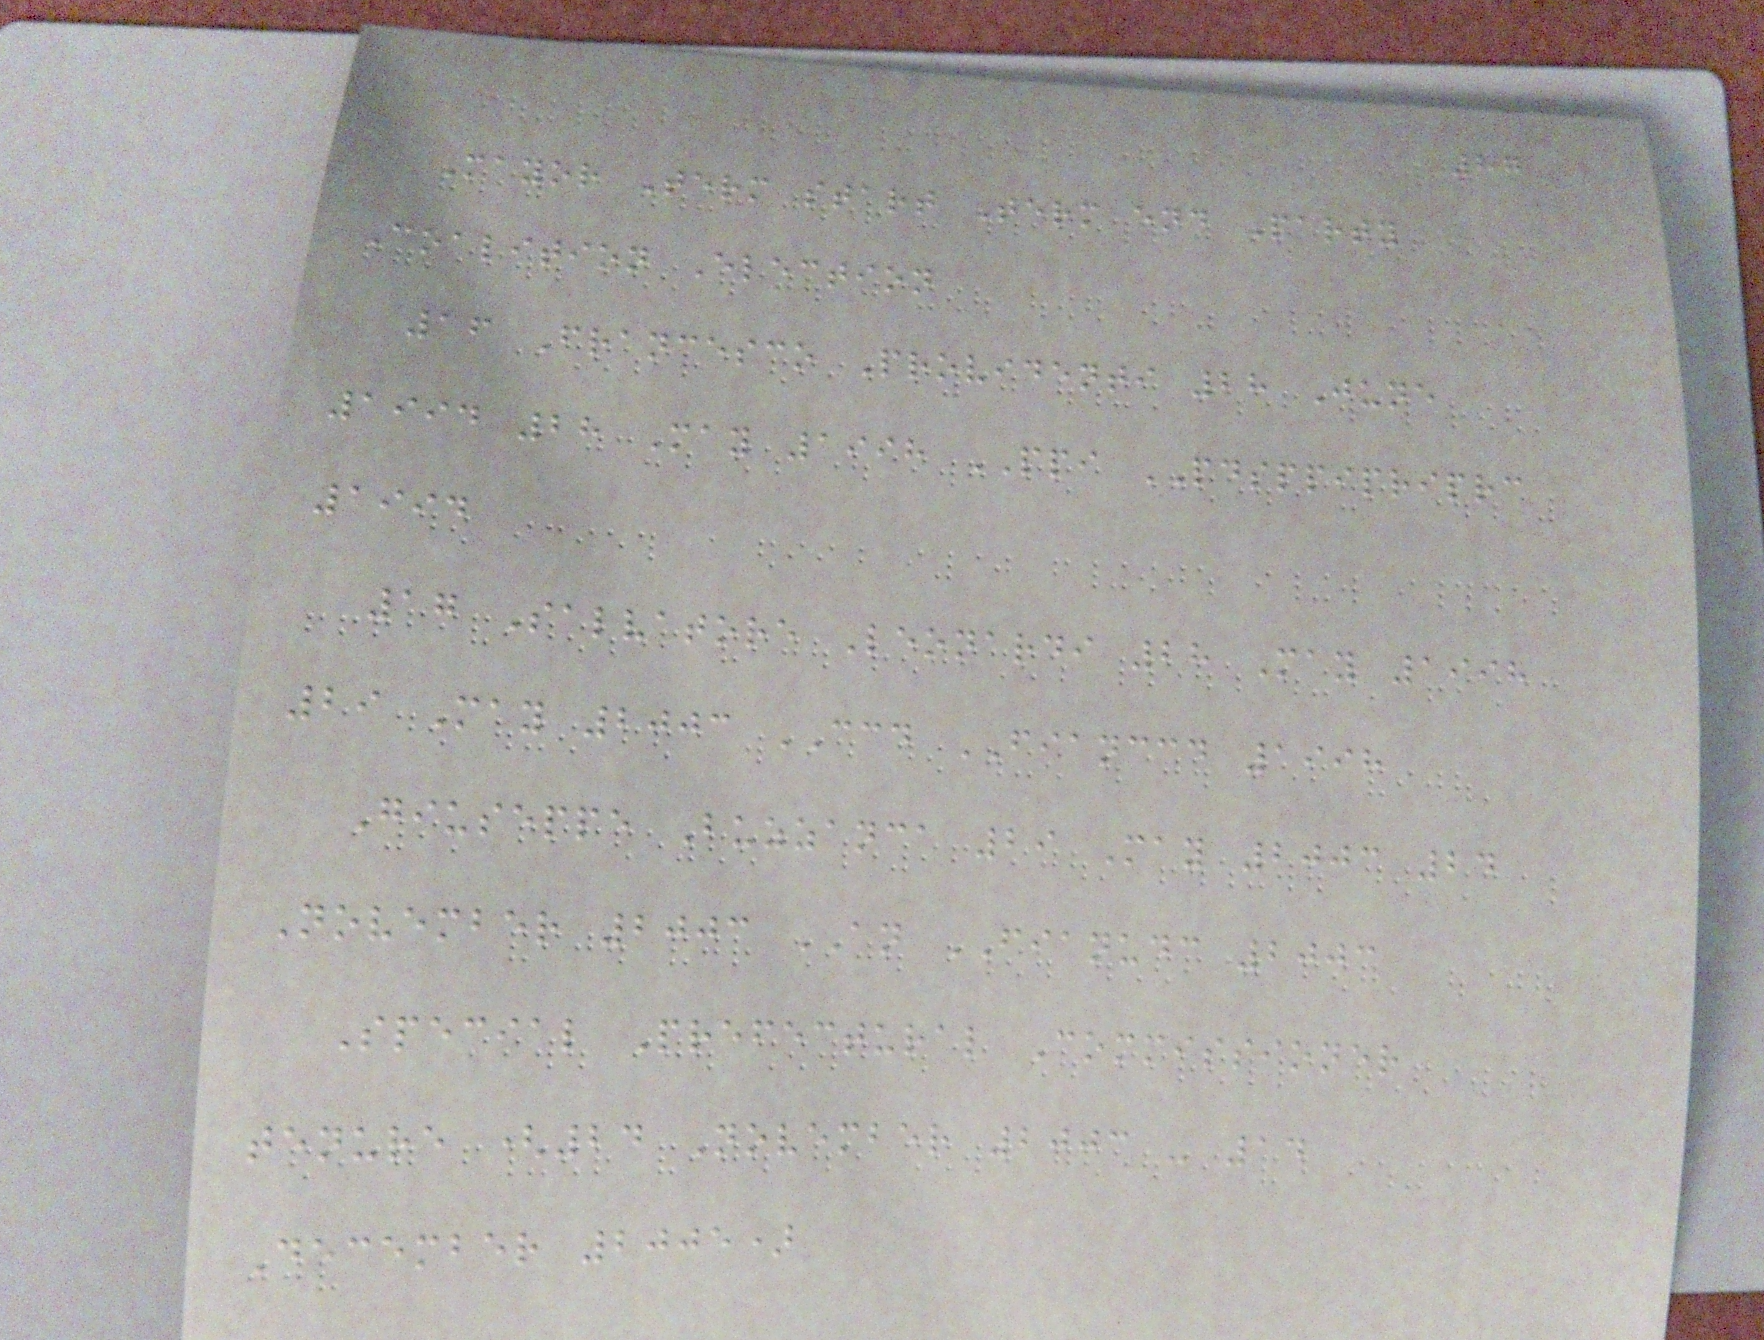87
Mayor Term start Term end Party
Coalition Election
16 Francesco Providenti 28 June
1994 28 May 1998 PPI PDSPPIPRIPRC
1994
17 Salvatore Leonardi 28 May 1998
29 May 2003 CCD FIANCCD 1998
Giuseppe Buzzanca 29 May 2003 24
November 2003 AN FIANUDC 2003
Special Prefectural Commissioner
tenure (24 November 2003 - 14
December 2005)
